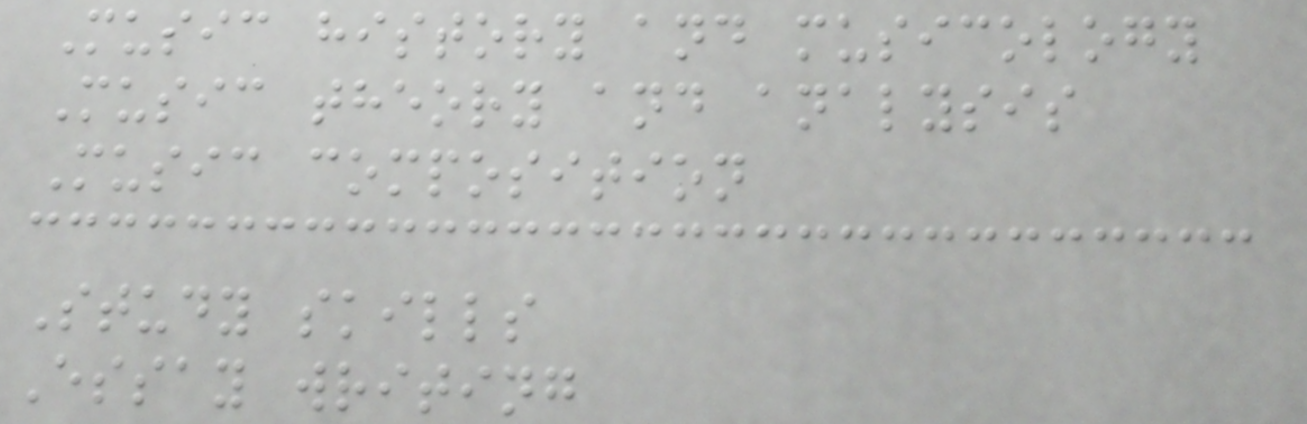Music history and musicology
Music theory and analysis
Music composition
Study skills
Essay writing
